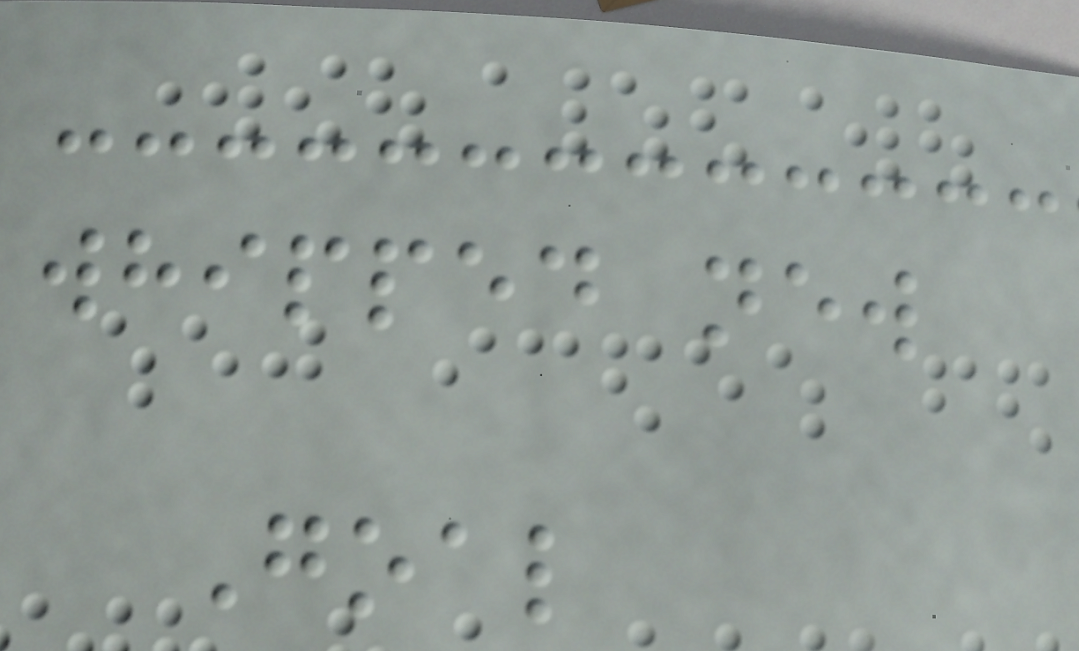whipped new
Goal
